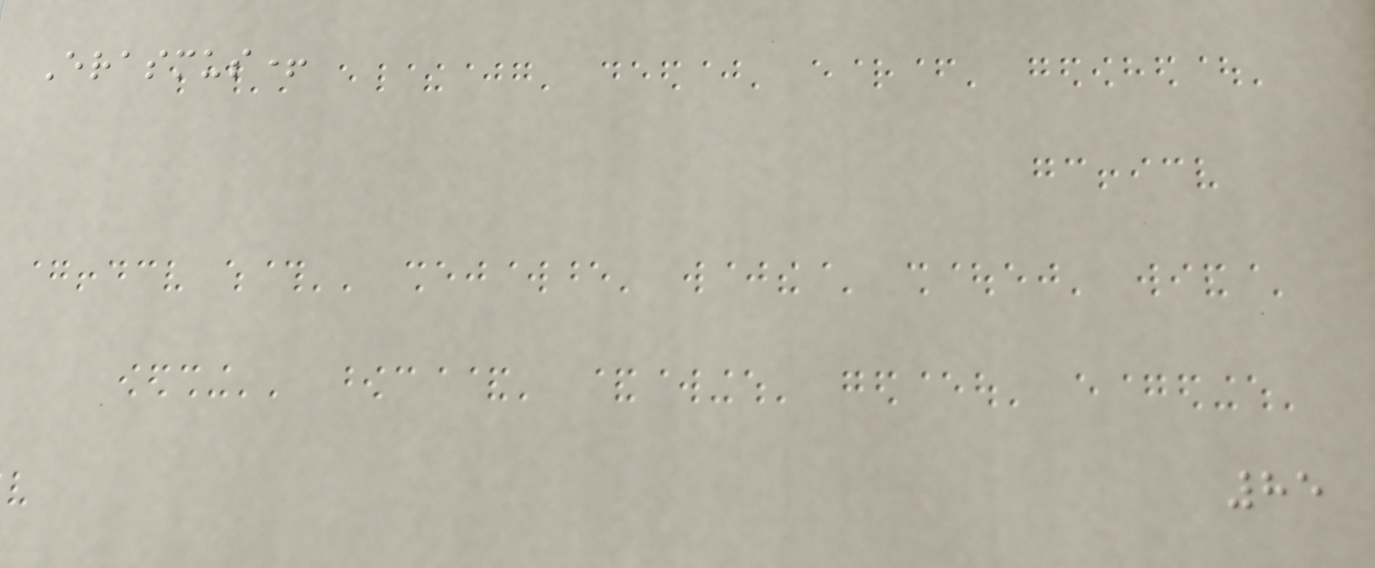Erasmus+
85
